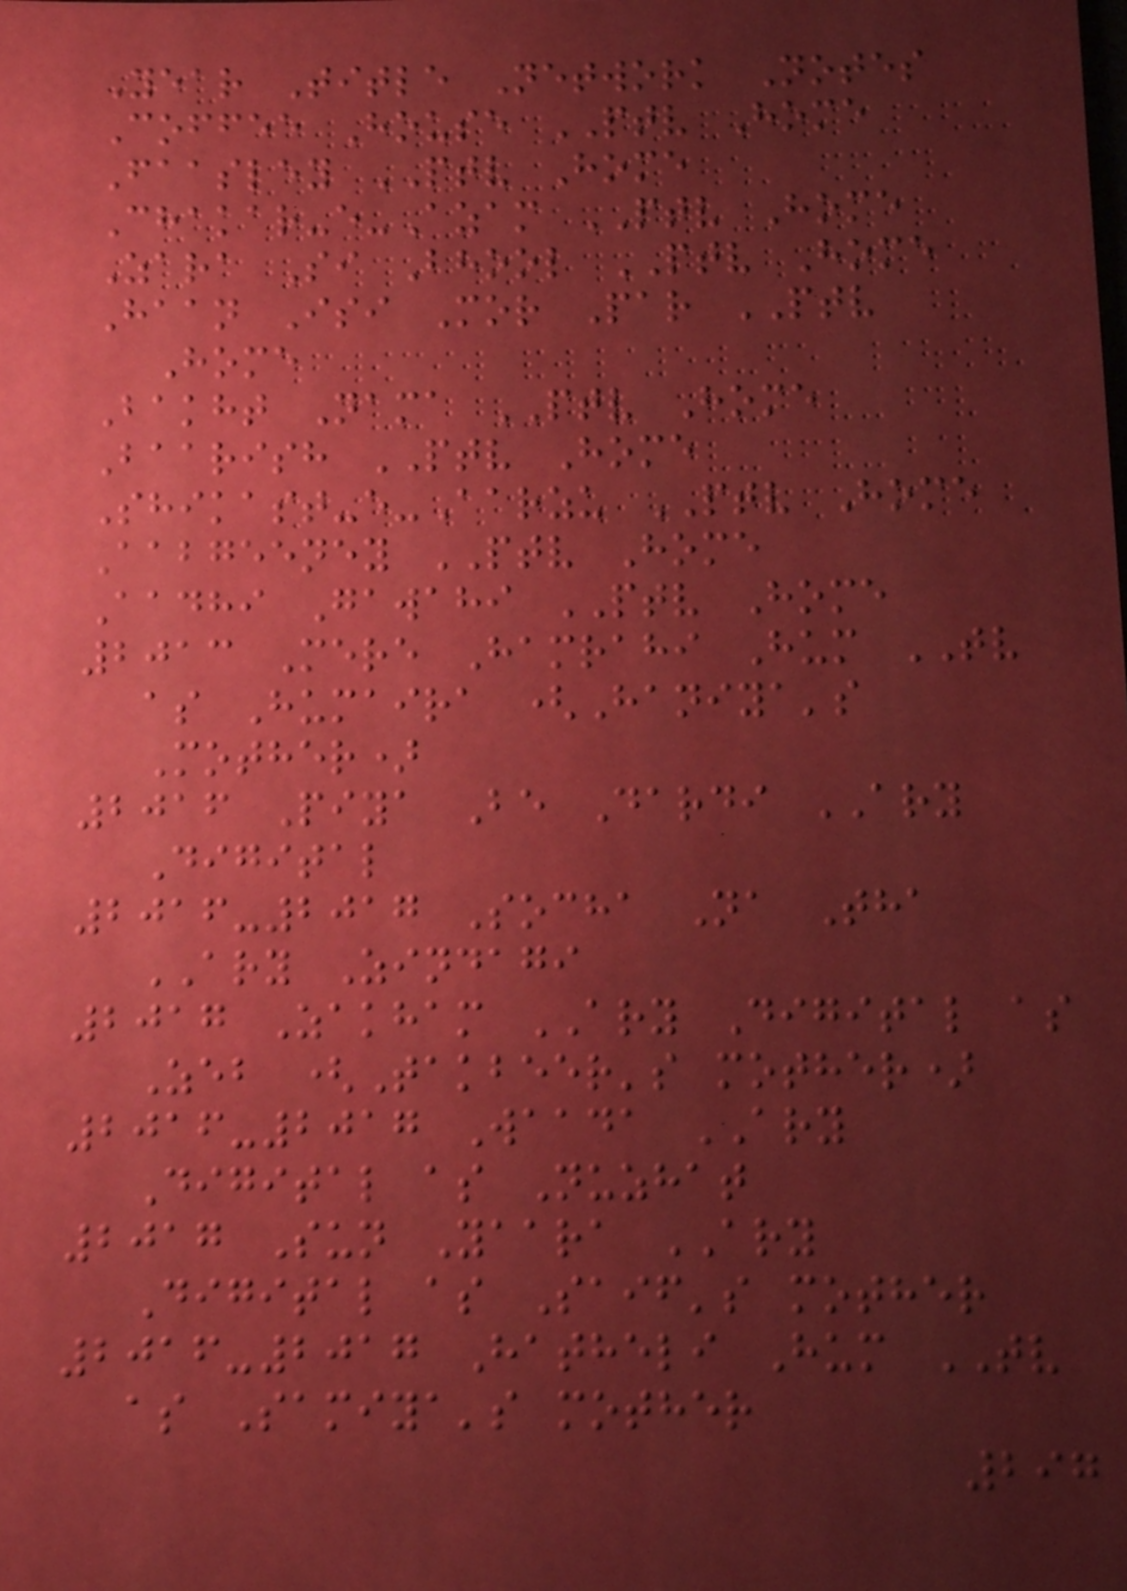Year Title Network Notes
Coffee House PTV Home
Faasley PTV Home
Chakar-e-Azam PTV Home
Zara Si Bhool PTV Home
Haan Isi Mor Par PTV
Home
Bakht Nama PTV Home
Baarish PTV Home
Shikast-e-Aarzu PTV Home
Aabgeeney PTV Home
Aadhi Gawahi PTV Home
2013 Mere Hamrahi Hum TV
as Humaira (Haniya's
Mother)
2016 Piya Be Dardi ARY
Digital
2016-2017 Socha Na Tha
ARY Zindagi
2017 Zakham ARY Digital as
Zeb (Takbeer's mother)
2016-2017 Waada ARY
Digital as Nuzhat
2017 Sun Yaara ARY
Digital as Saif's mother
2016-2017 Hatheli Hum TV
as Samiya's mother
297
